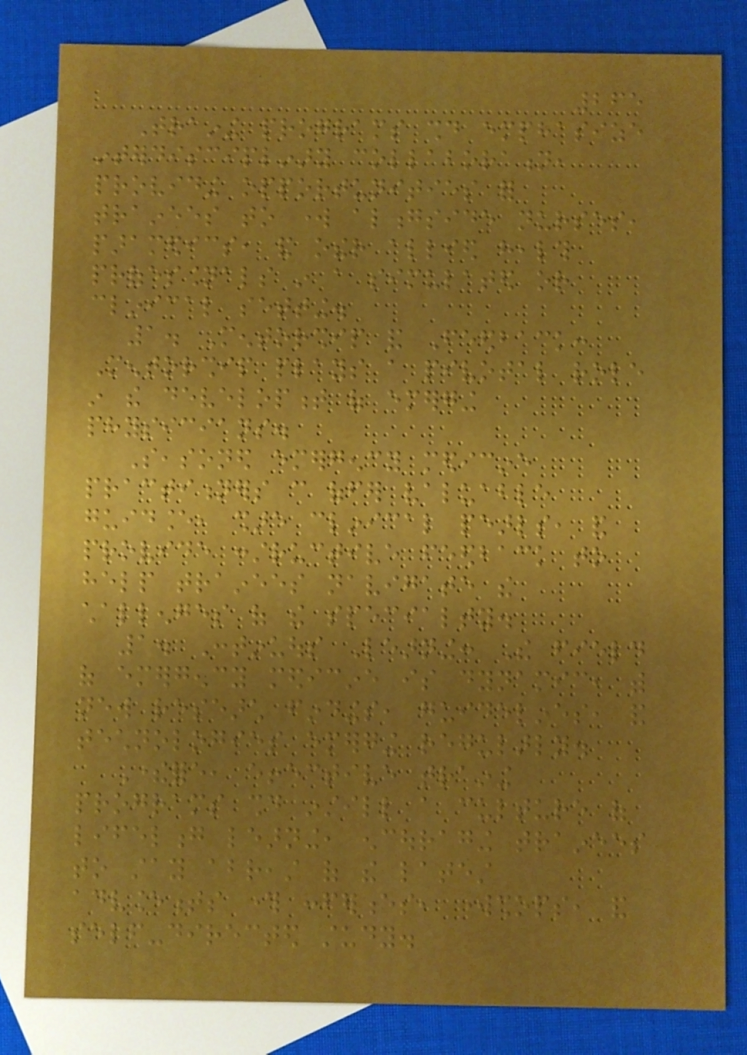265
Training programs should emphasize
interdisciplinary collaboration,
providing opportunities for
trainees to work alongside nurses,
paramedics, and other allied health
professionals in a simulated or
clinical setting.
1. Mentorship and Feedback:
Mentorship plays a pivotal role
in the development of emerging
physicians.
Seasoned emergency medicine
practitioners can offer valuable
guidance, share clinical pearls, and
provide constructive feedback to
help trainees navigate the
challenges of the specialty.
1. Continuous Learning: The field
of emergency medicine is dynamic, with
new research findings, guidelines, and
technologies emerging regularly.
Therefore, effective training
programs should instill a culture of
lifelong learning, encouraging trainees
to stay abreast of the latest
advancements through conferences, workshops, and
self-directed study.
